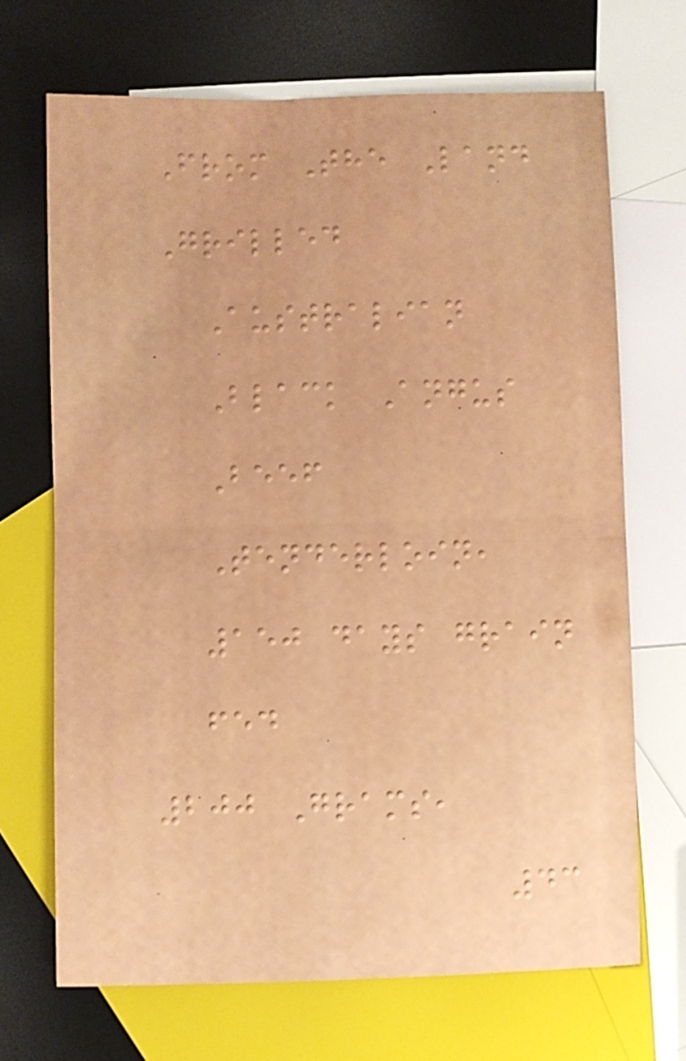From The Land
Grilled
Australian
Black Angus
Beef
Tenderloin,
150 days grain
fed
200 Grams,
43
